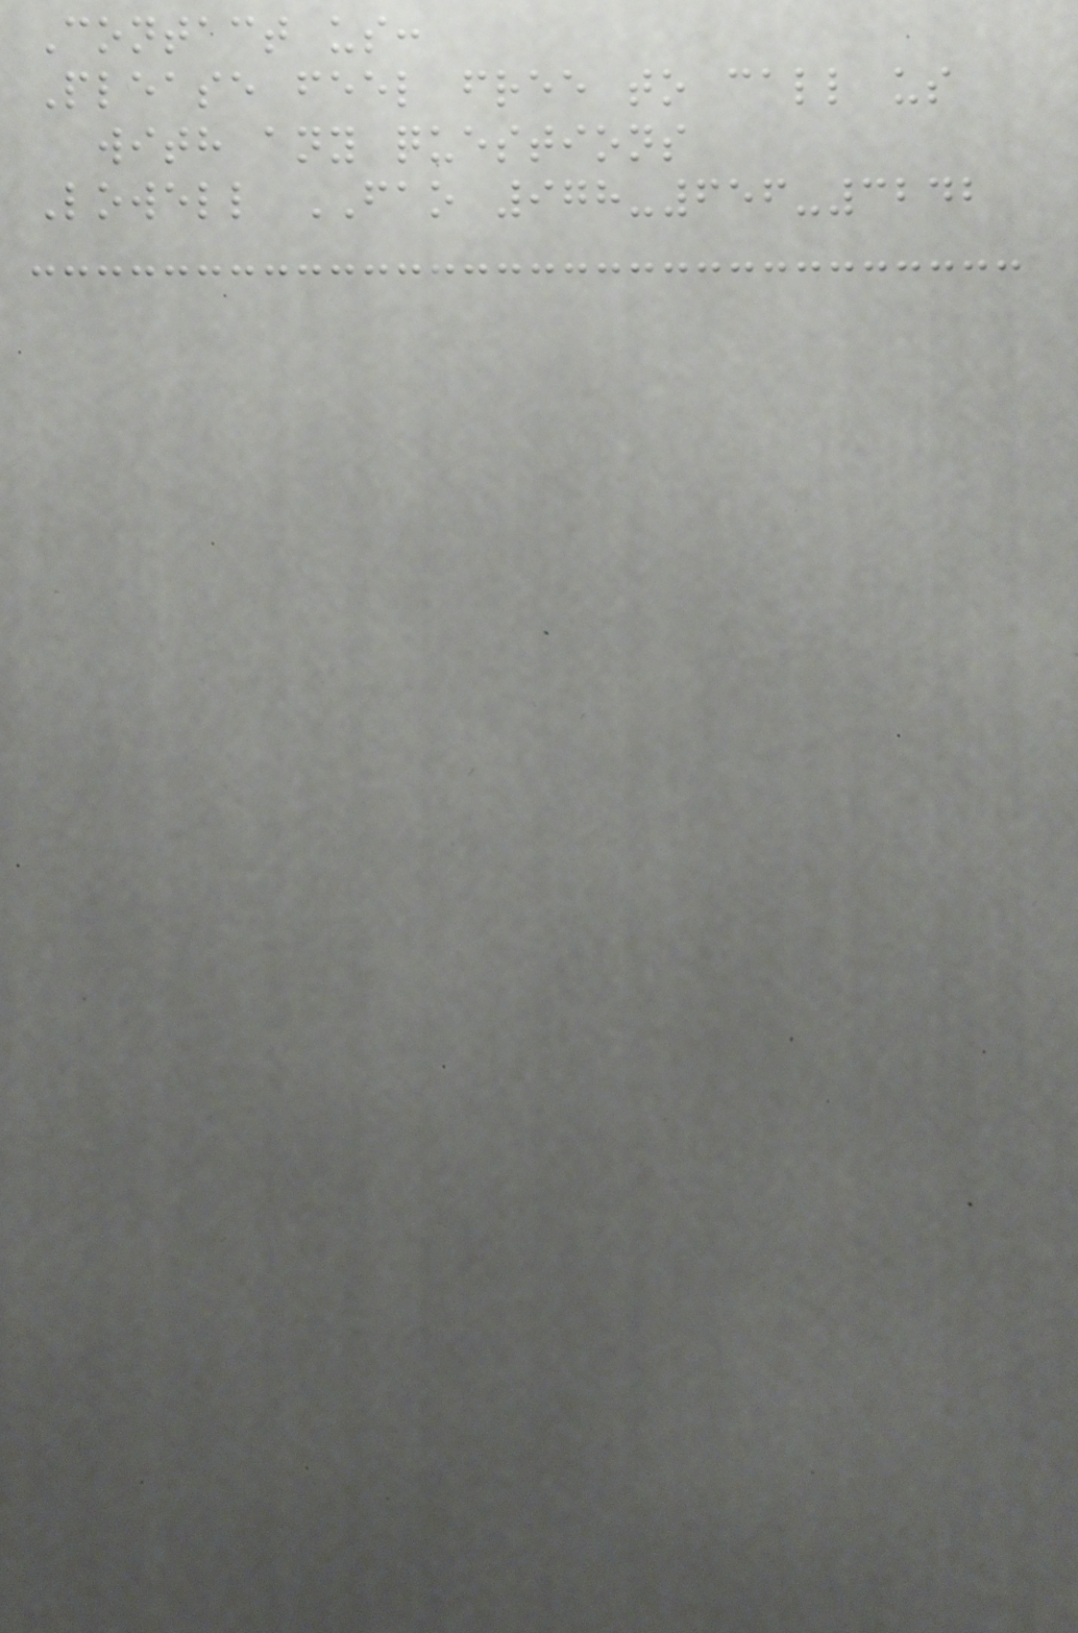Contact us:
Please feel free to call us
with any questions
Lowell FAO 978-656-3242
